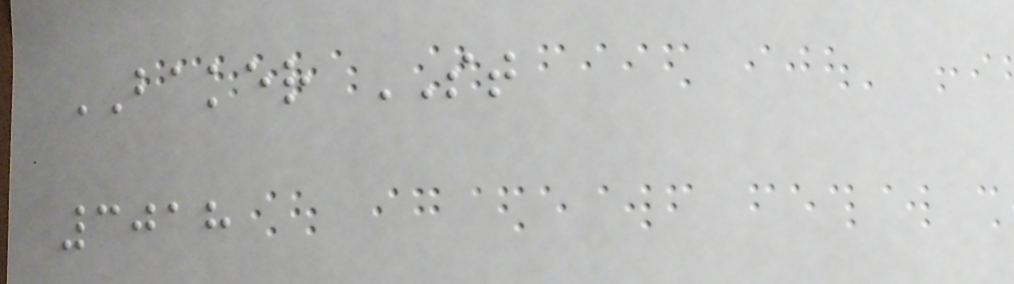BAKER ST
3018
